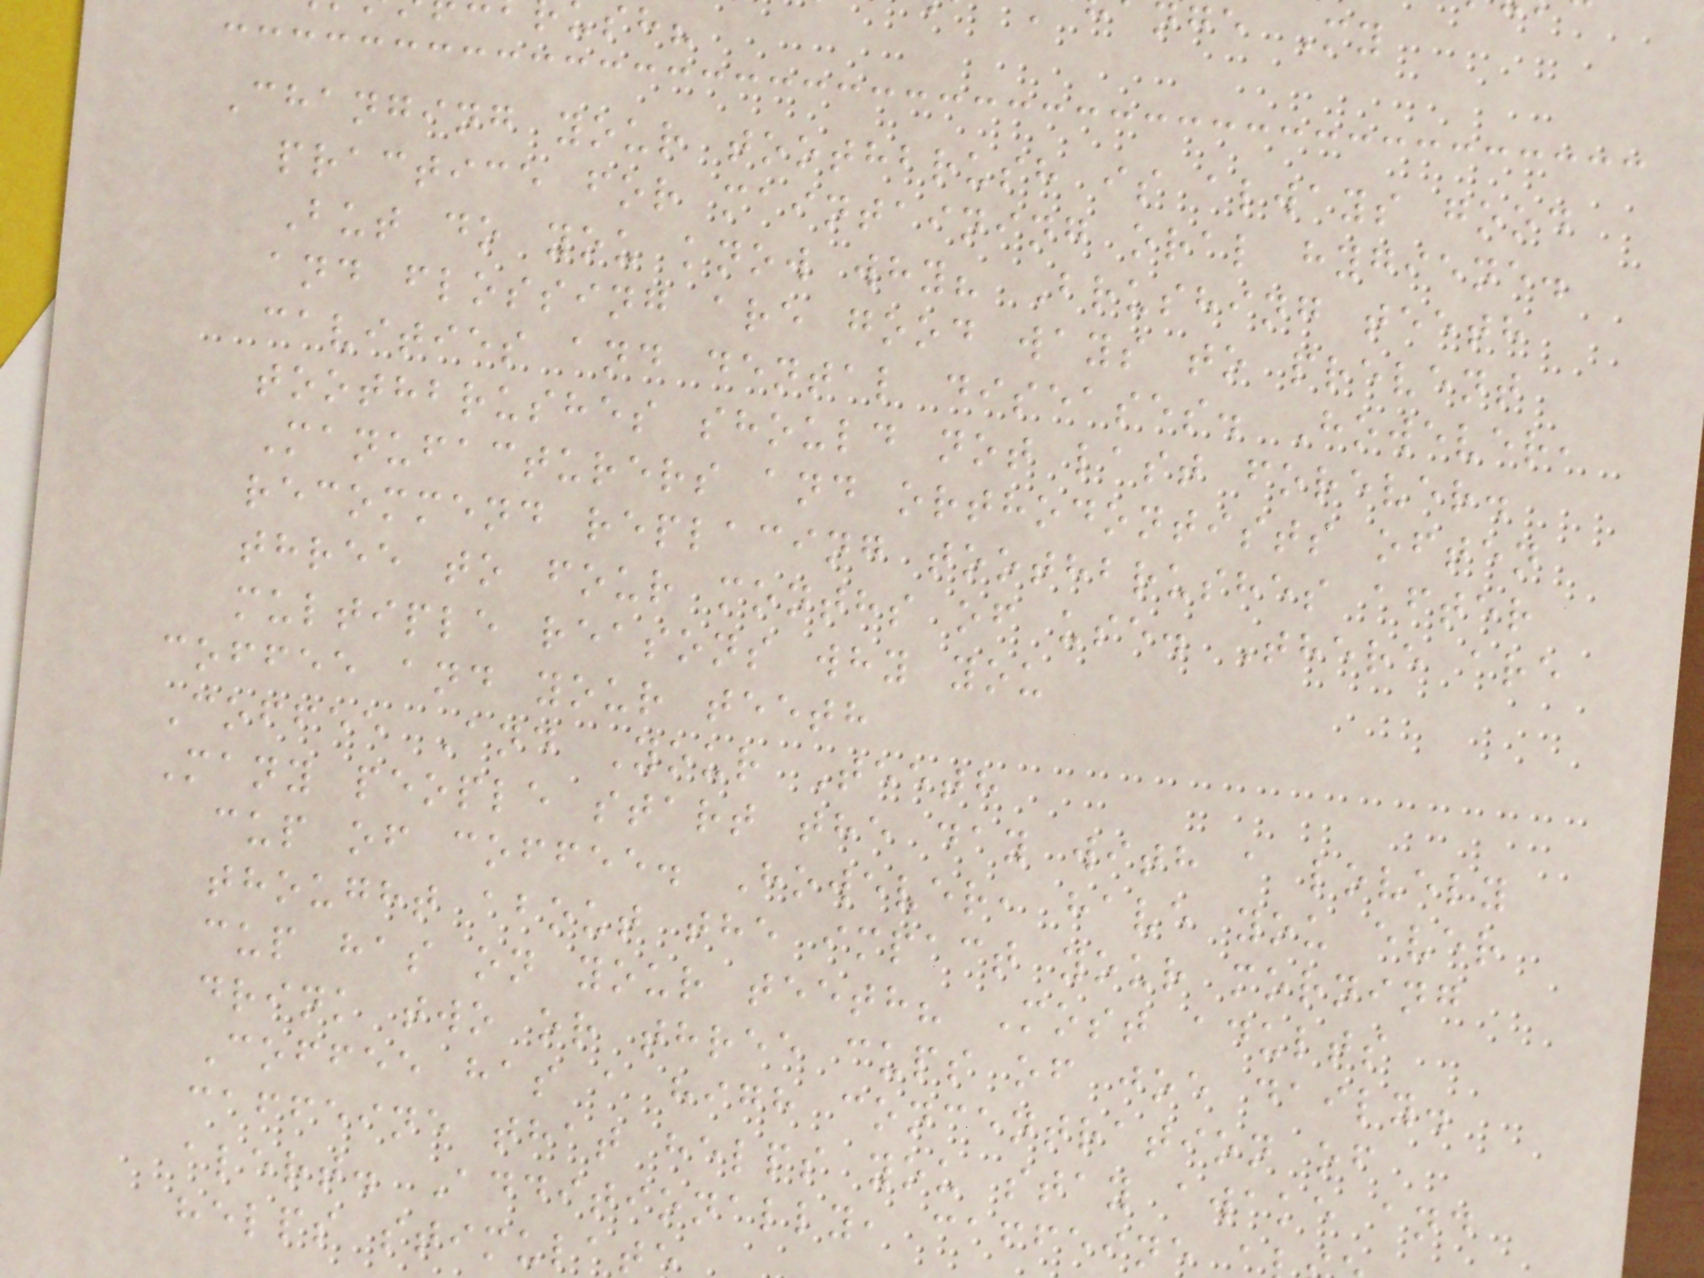Changing your toothbrush is always good
practice for maintaining oral hygiene.
But do you know why? Brushing teeth
and flossing are good ways to prevent
cavities and dental diseases. However,
toothbrushes should not last forever.
Manufacturers and orthodontists often
recommend replacing toothbrushes after
three to four months of use. There are
multiple reasons why you
coffee and your teeth
Coffee And Your Teeth
Many people start the day with a lovely
cup of coffee. However, have you ever
thought about the impact your morning
cup has on your teeth? Most adults
drink two or three cups of joe daily.
Coffee has a high concentration of
caffeine that helps you stay awake and
alert. Additionally, caffeine
helps stimulat
